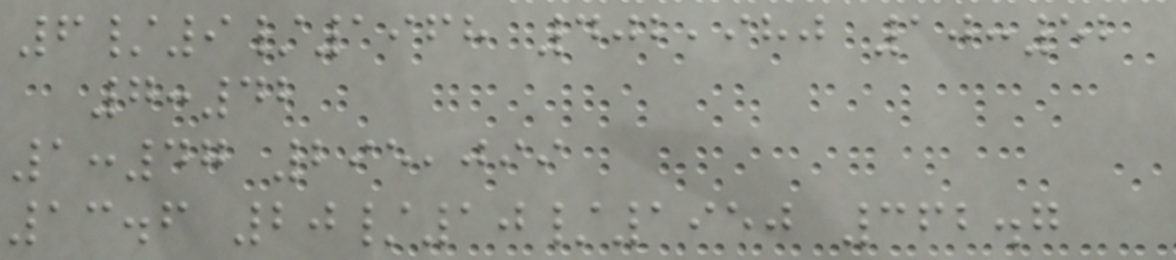6/9/1968 402,980 10:52
7:42
1:47 295,099
13.6 20/10/1950 362.7
